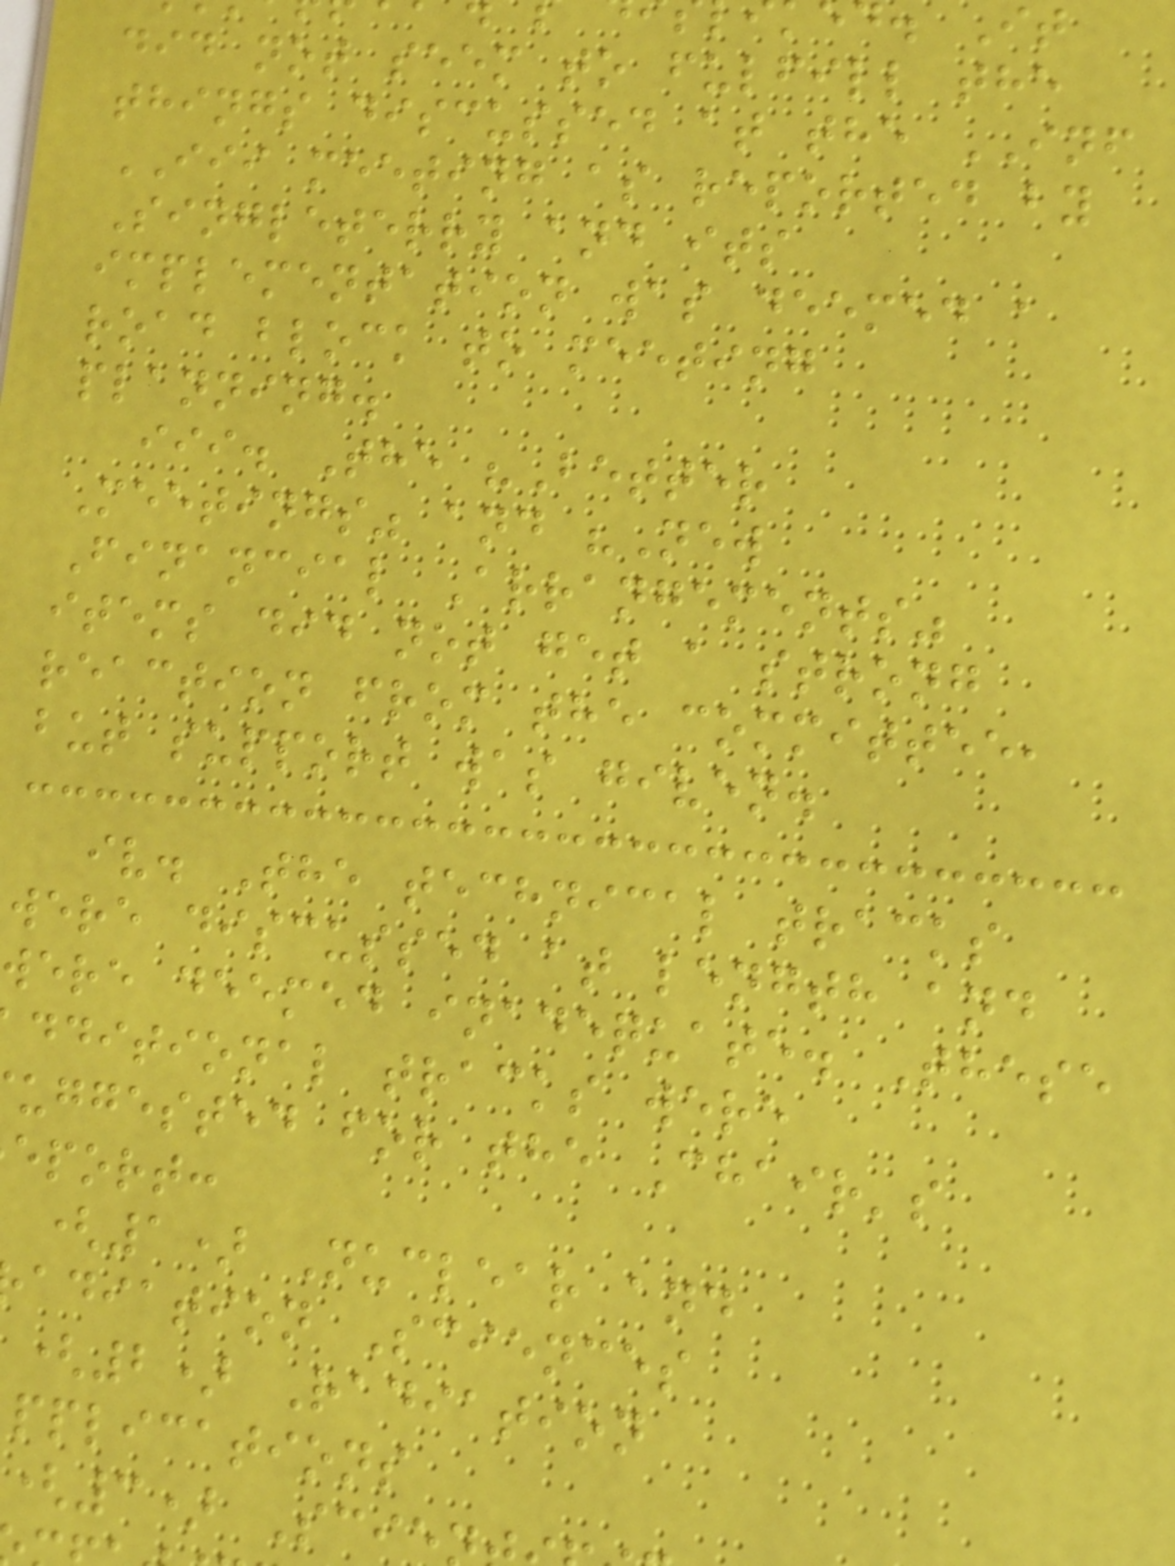did not seem to fulfill the
things discussed at the INF
III meeting as reported by
Singleterry and its
implementation was deemed a
road block to meeting
planning.
iii. The "Better
Meetings" and "New
Financial Arrangements"
items did not get a strong
reaction from the committee,
but support was given.
iv. The technical tracks
were discussed at length and
were deemed inadequate. These
dditional tracks were
uggested for the Chair's
eport:
(1) Nuclear and
adiation Sciences
(2) Radiation
pplications
(3) Scie
